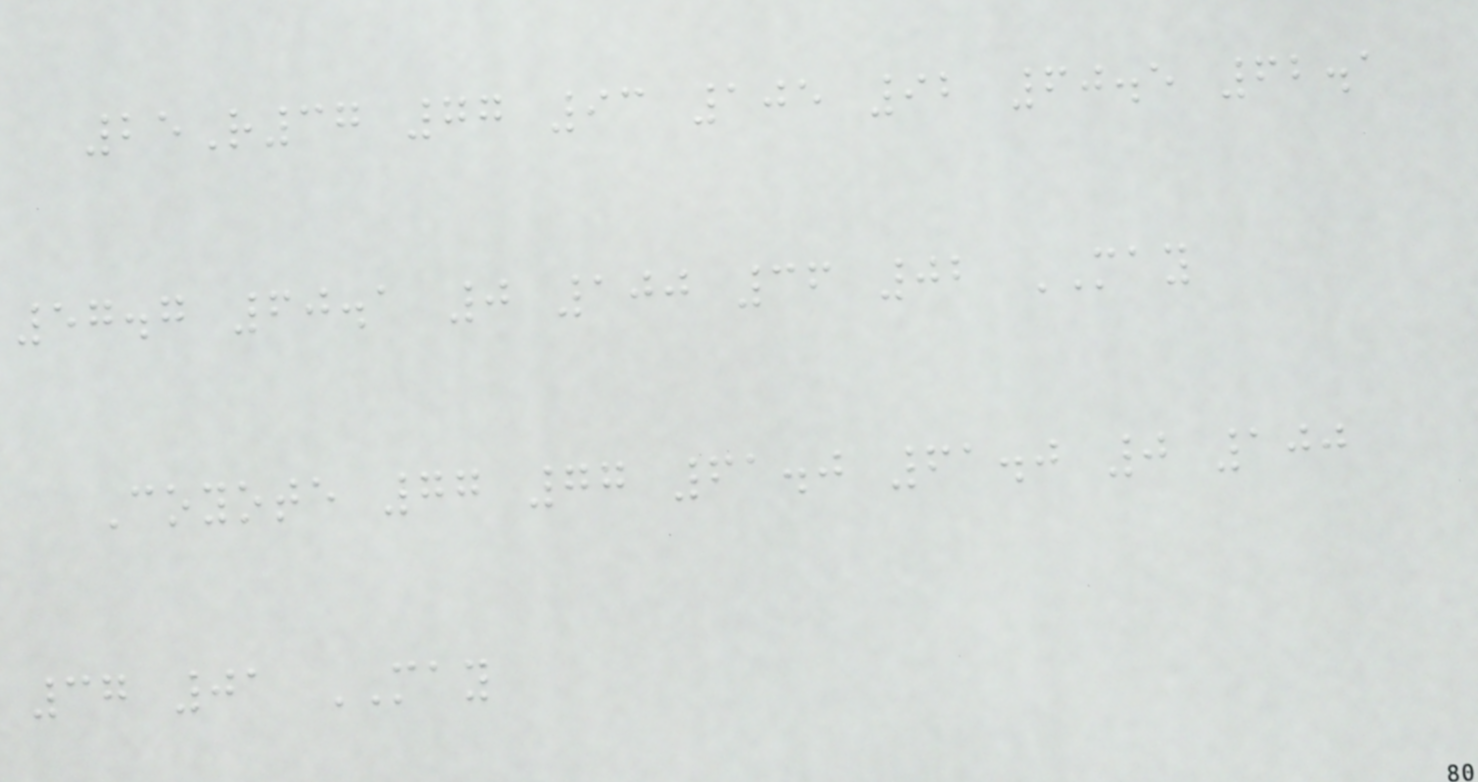25R37 77 93 105 92 60.5 62.1
57.7 60.1 0 100 36 02 MAY
Coyote 77 77 61.0 61.0 0 100
37 01 MAY
